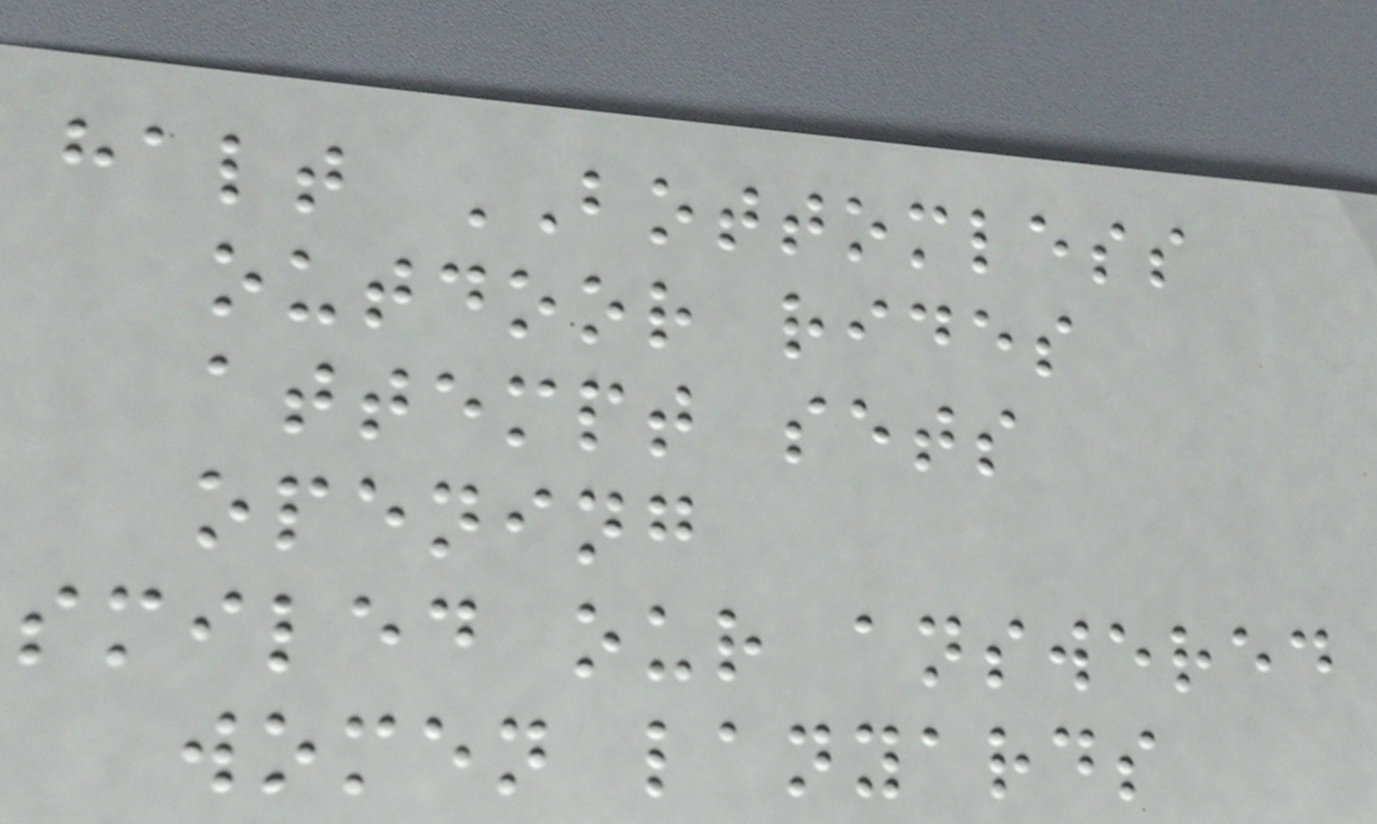halt BOTTOMLESS
outdoor rides
attempt sets
opening
smiled our answered
women lanyards
